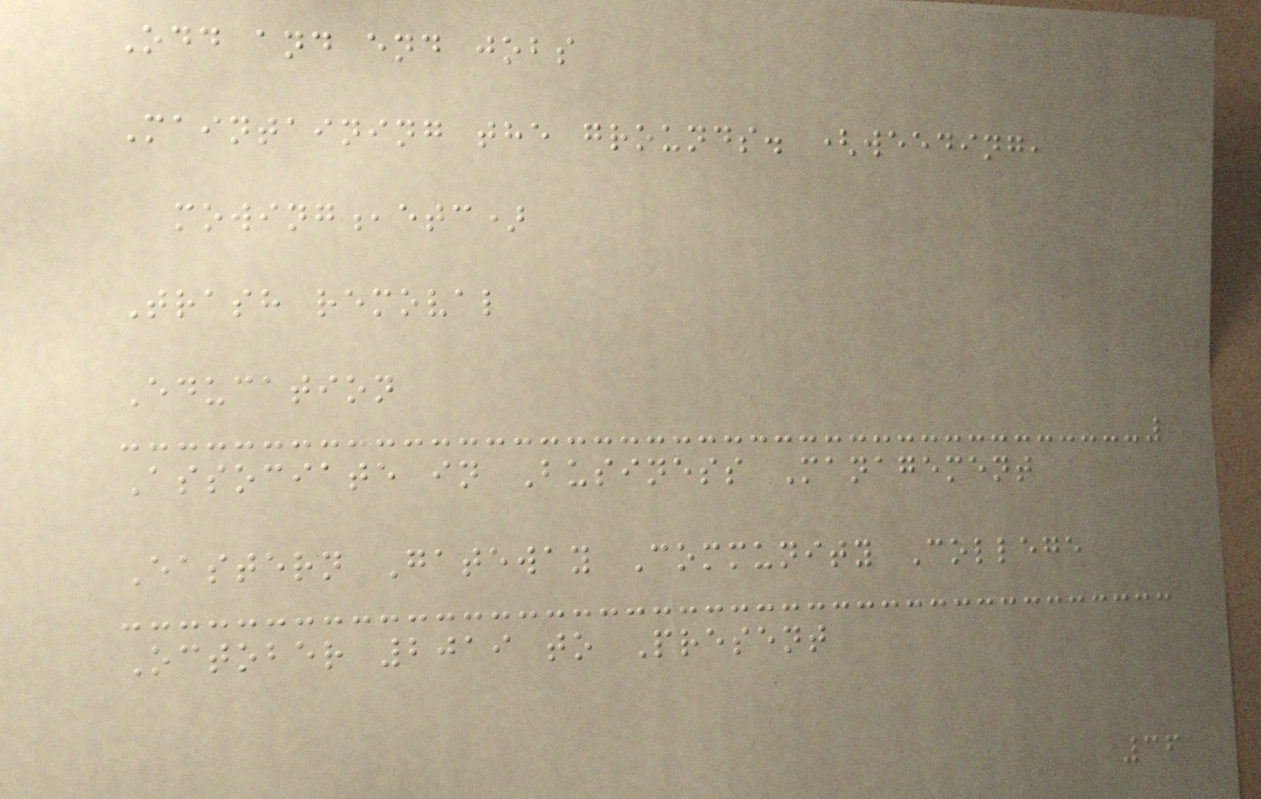Odd and end jobs
Maintaining the grounds. (weeding,
mowing,etc)
Trash removal
Education
Associate in Business Management
Eastern Gateway Community College
October 2019 to Present
36
